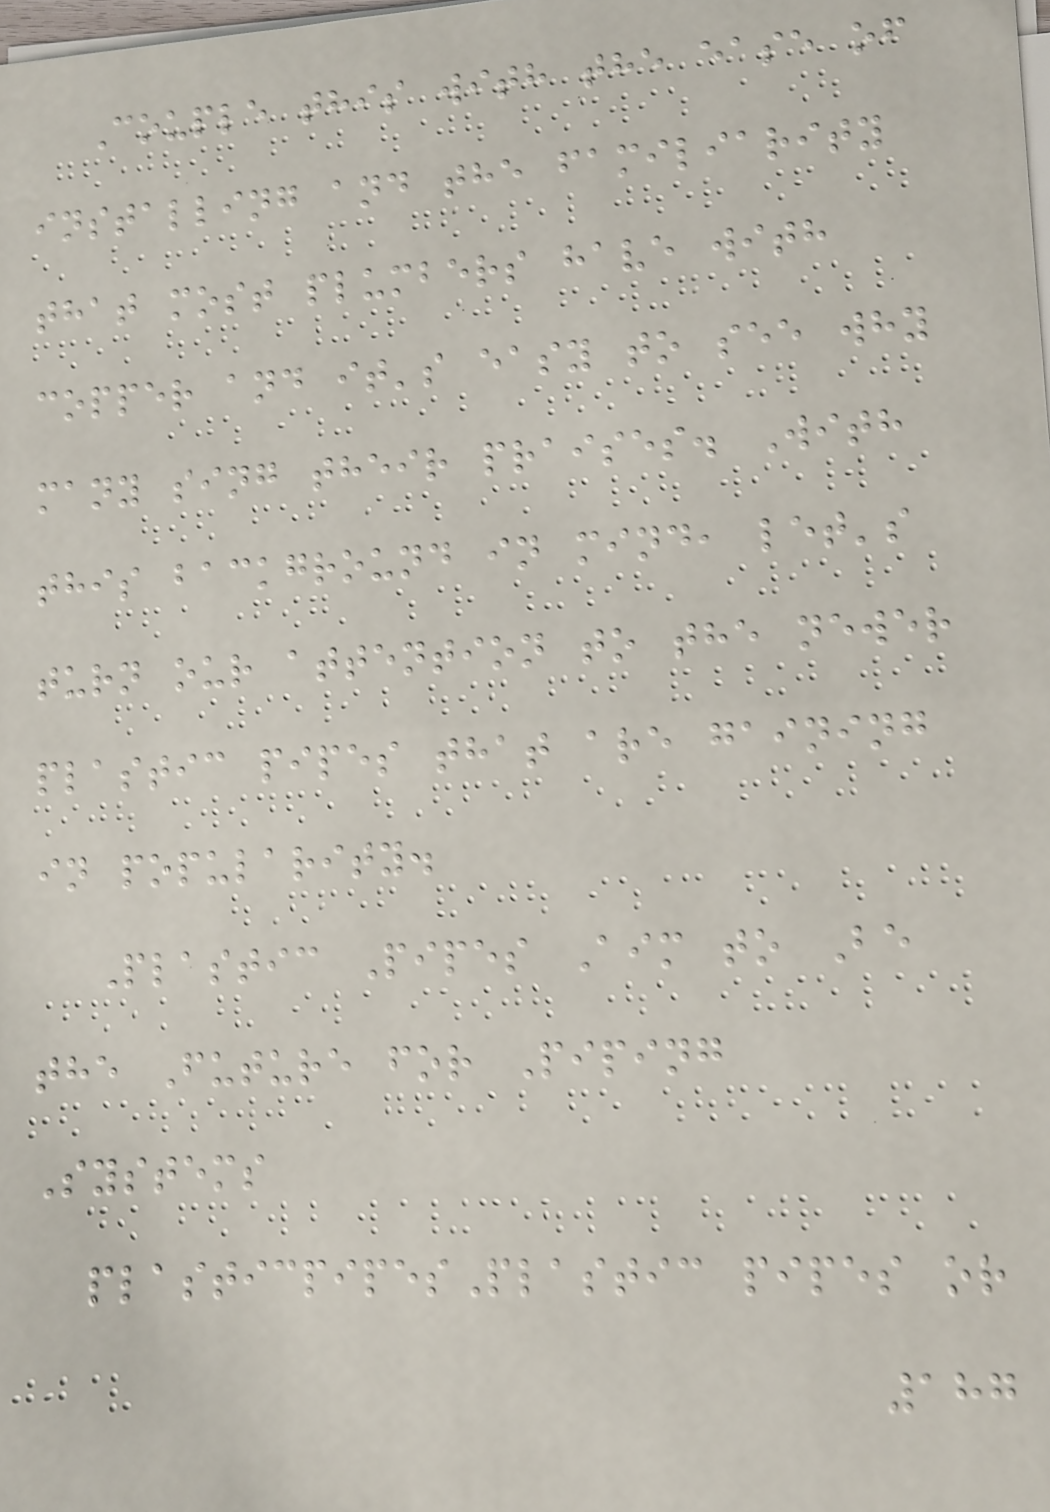Couple this with the ease of
installing and the familiarity
that most plumbers have with
copper and it's easy to see why
many sing their praises. With
this background in mind, let's
turn our attention to the newer
plastic pipes that are gaining
in popularity.
Plastic Pipes Aim to Be
the Future for Piping
Systems
plasticpipesPlastic pipes or
187
